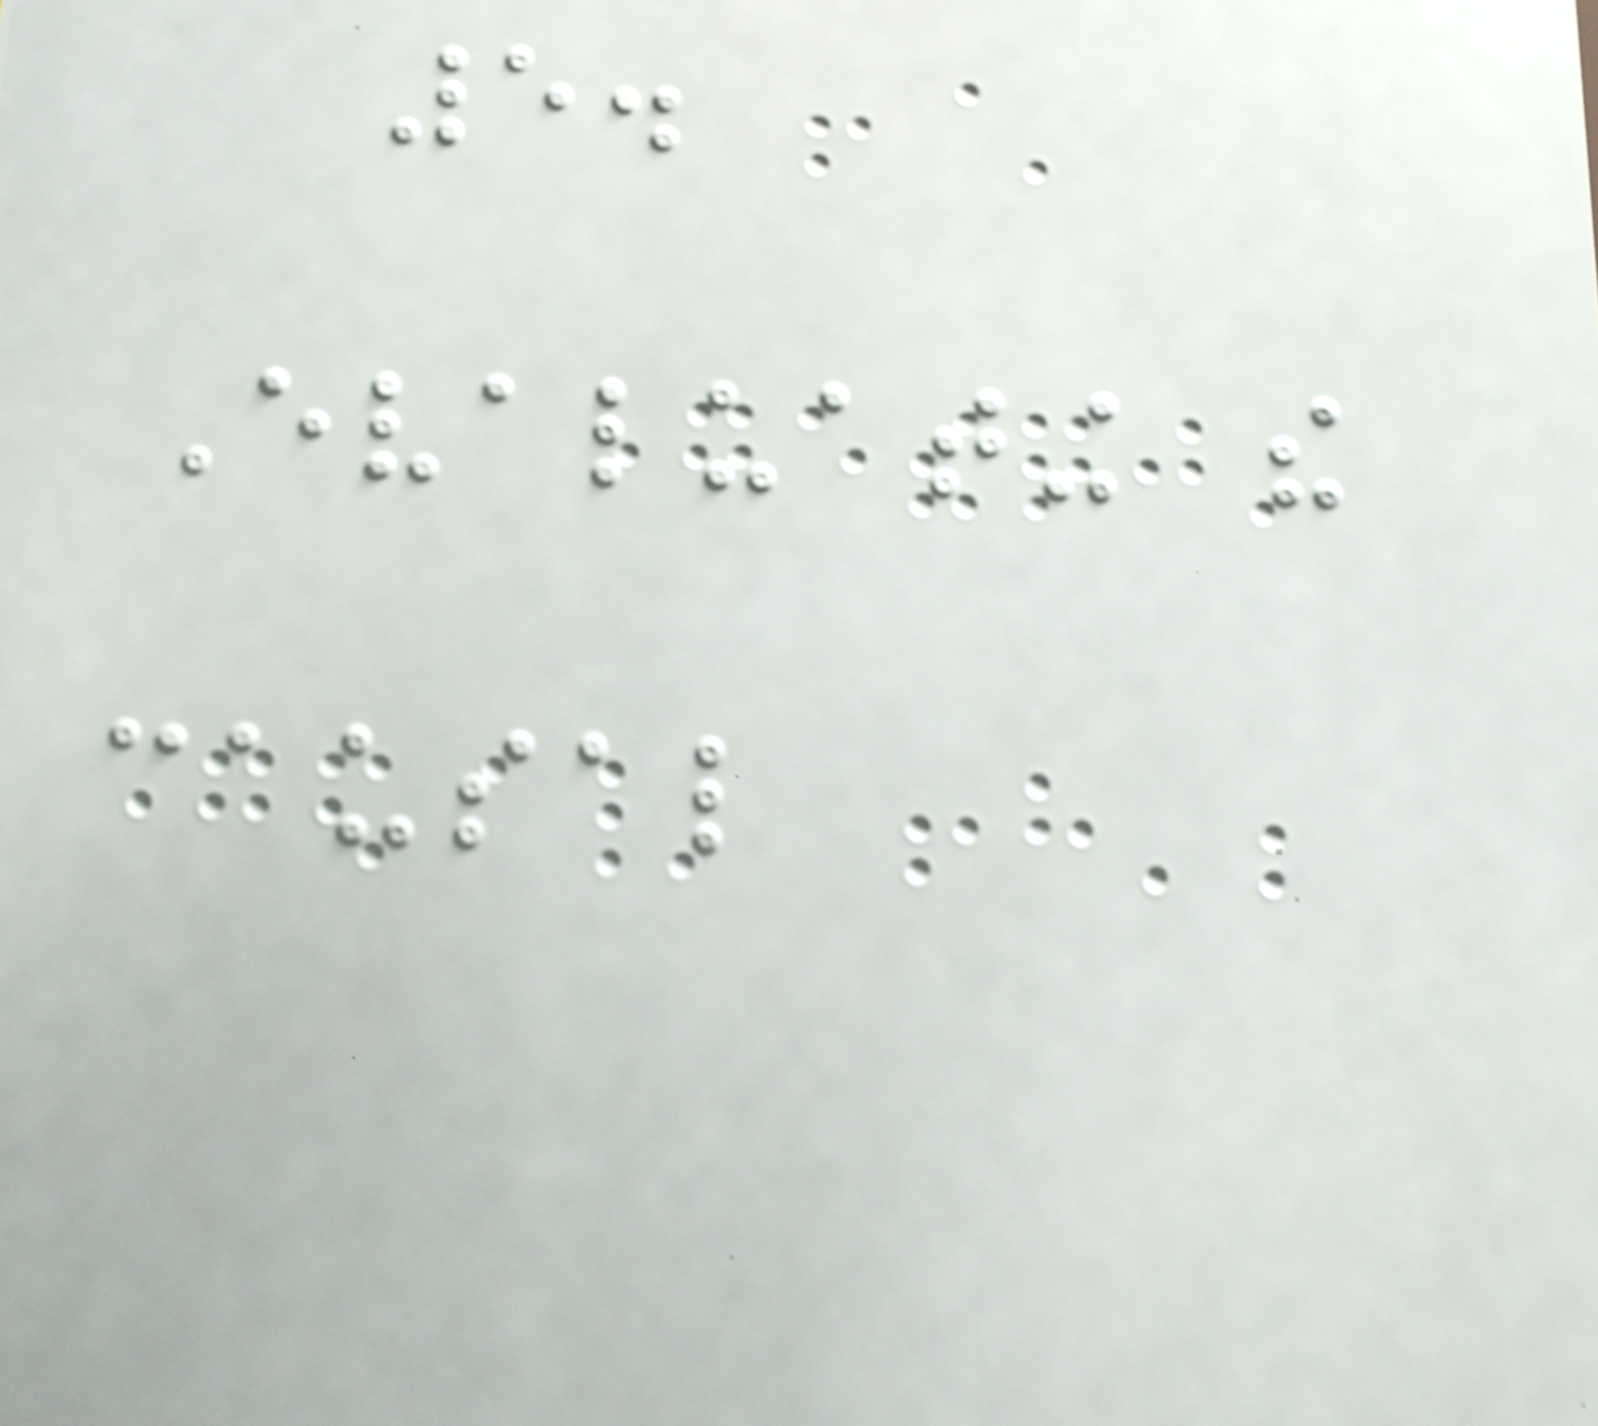5.
Evaluating the
causal
